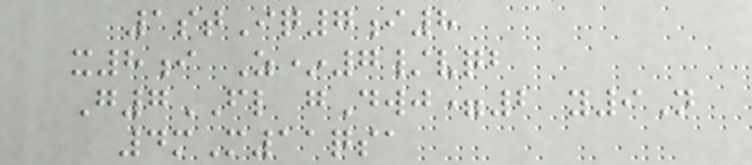1stIq7i8
x8i Z*7/vqb
G7FL gDwj=2 y9N
4mM11qsa
